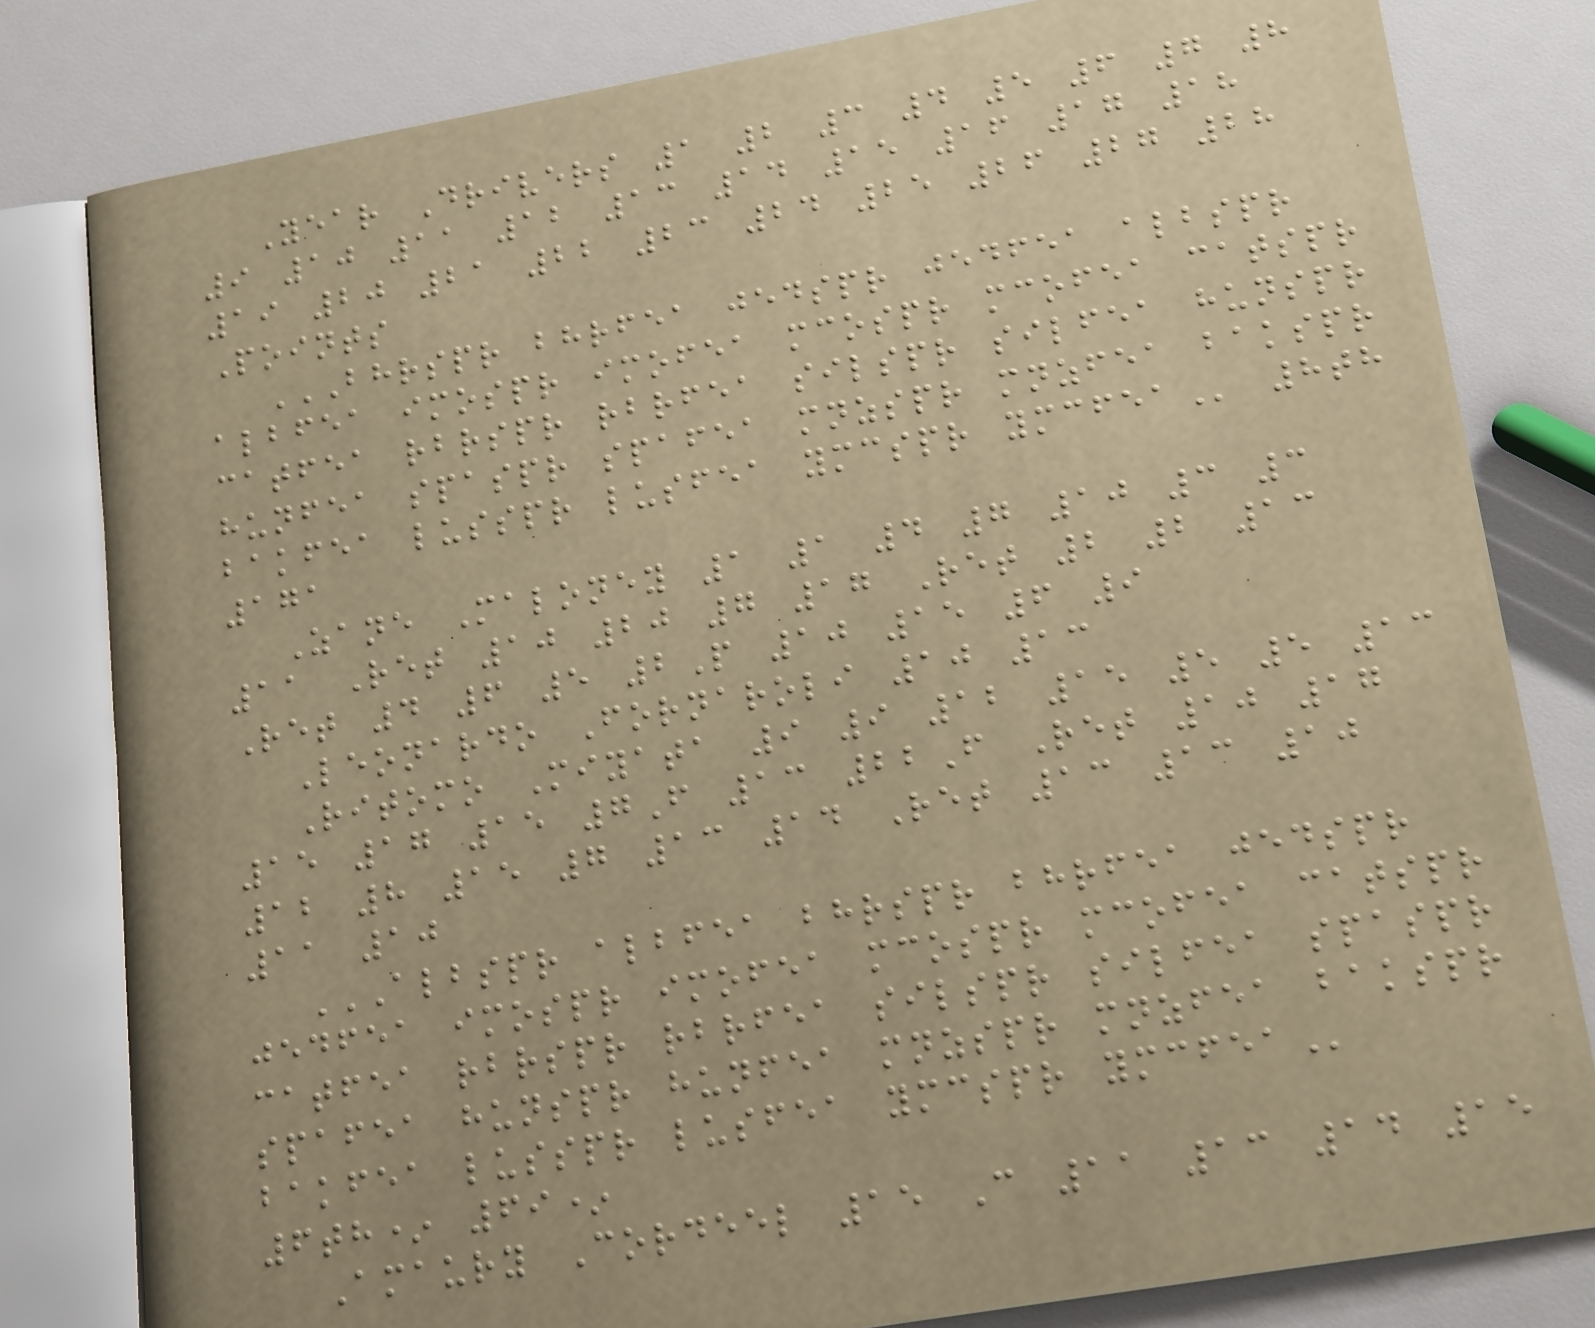Year Drivers 1 2 3 4 5 6 7 8
9 10 11 12 13 14 15 16 17 18
19 20 21 22 23 24 25 26 27 28
Points
BHRSPR BHRFEA JEDSPR JEDFEA ALBSPR
ALBFEA IMOSPR IMOFEA MCOSPR MCOFEA CATSPR
CATFEA RBRSPR RBRFEA SILSPR SILFEA HUNSPR
HUNFEA SPASPR SPAFEA MNZSPR MNZFEA BAKSPR
BAKFEA LUSSPR LUSFEA YMCSPR YMCFEA 8th
171
Zane Maloney 1 1 4 7 10 3 3
11 Ret 10 20 7 17 Ret 2 2 13
Ret 4 6 5 2P 10 15 6 9
Leonardo Fornaroli 10 13
Ritomo Miyata 9 9 12 15 5 5 13
15 17 15 7F 13 22F Ret 10 17
12 8 15 7 13 14 Ret 13 13 10
11 10
ALBSPR ALBFEA BHRSPR BHRFEA JEDSPR
JEDFEA IMOSPR IMOFEA MCOSPR MCOFEA CATSPR
CATFEA RBRSPR RBRFEA SILSPR SILFEA SPASPR
SPAFEA HUNSPR HUNFEA MNZSPR MNZFEA BAKSPR
BAKFEA LUSSPR LUSFEA YMCSPR YMCFEA
6th* 69*
Amaury Cordeel 15 C 11 13 14 15
